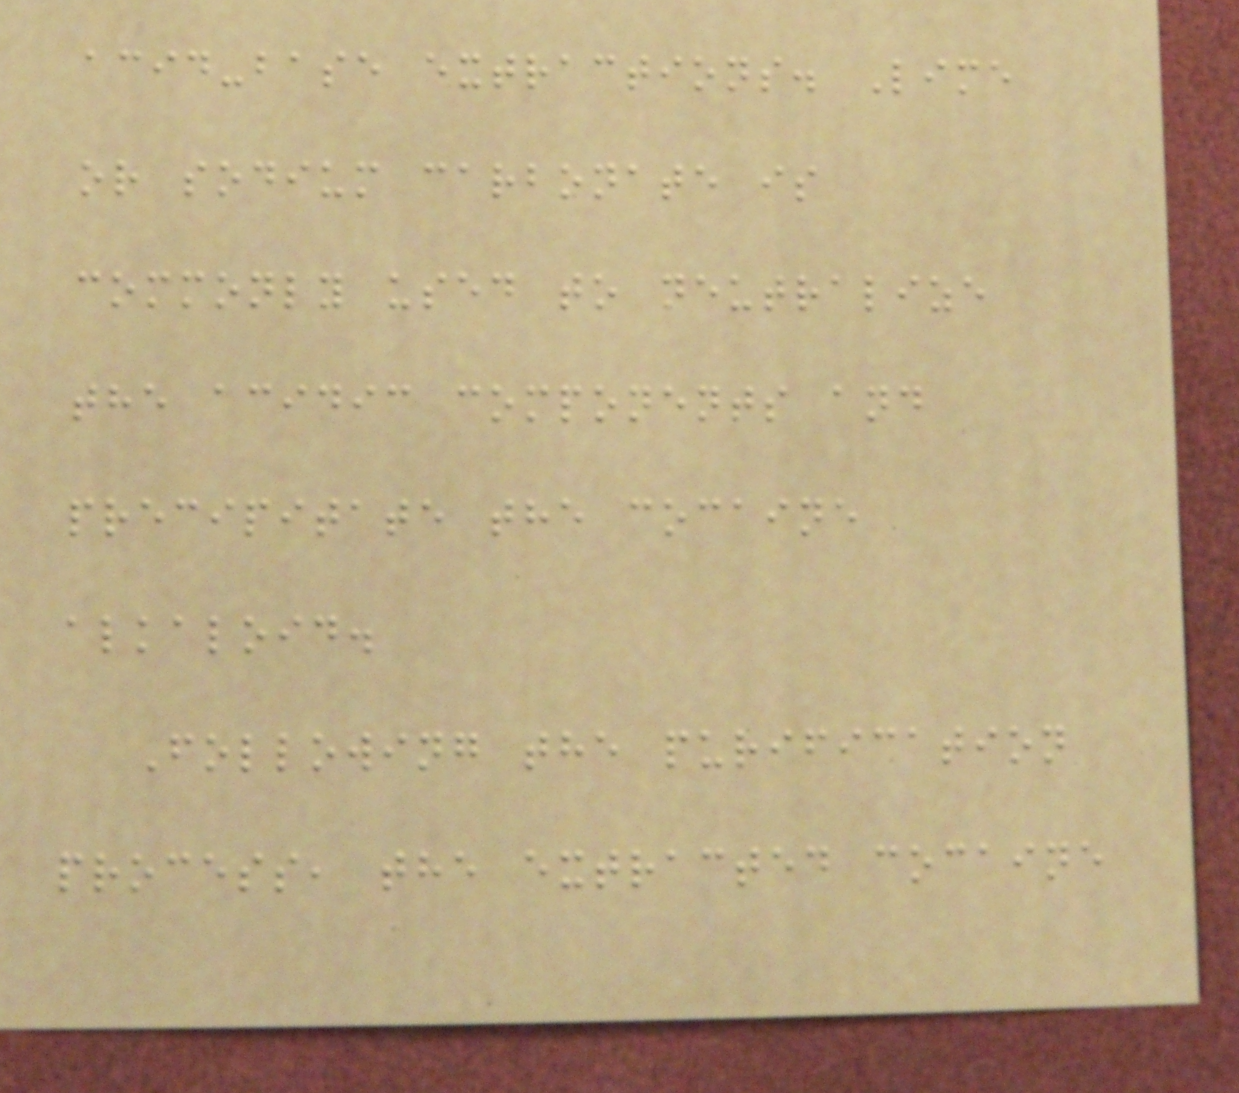acid-base extractions. Lime
or sodium carbonate is
commonly used to neutralize
the acidic components and
precipitate the cocaine
alkaloid.
Following the purification
process, the extracted cocaine
